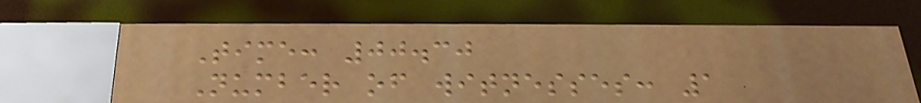Time: 00.30
Number of witnesses: 1
